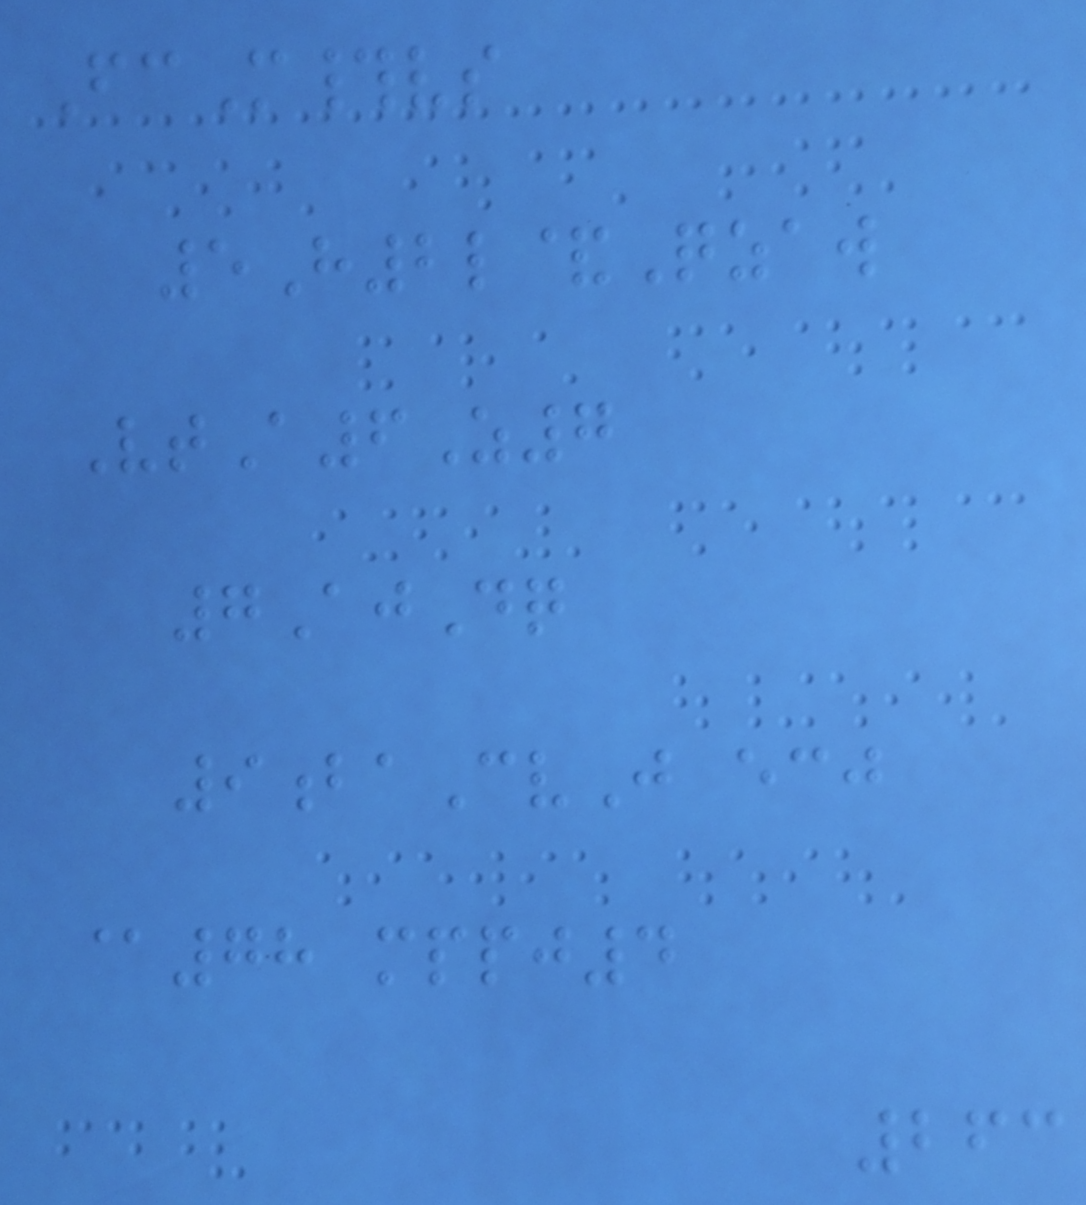FcM#vs
5H2l&Qzaw
VtA6Z7
7AjDq
9baCvJ ecj
@78 mppj4
263
